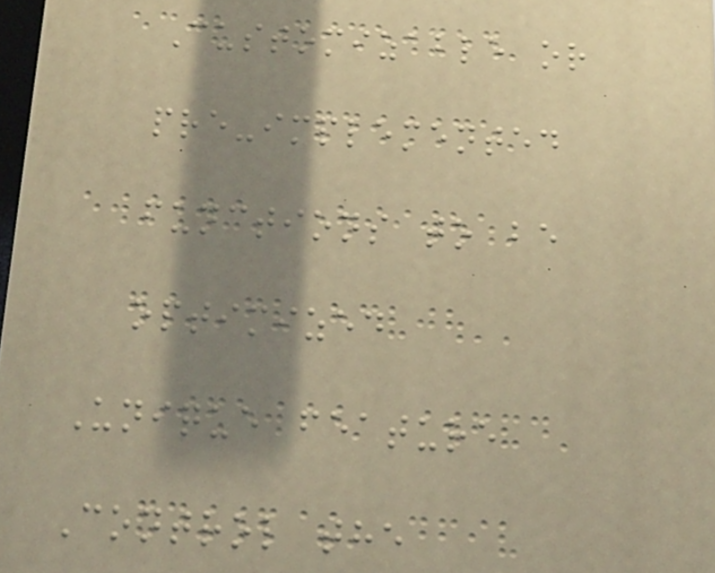Customizable or
pre-implemented
functions to be
optimized
Unique feature
Control the
